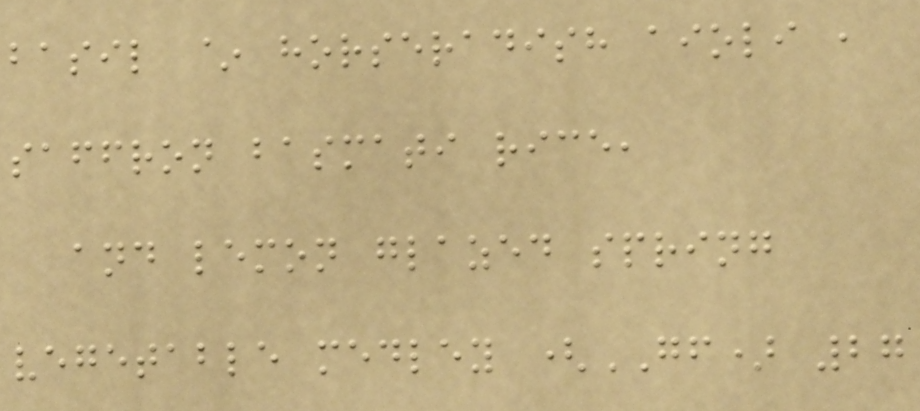basil ~ horseradish aioli ,
saffron basmati rice,
and lemon glazed spring
vegetable medley (GF) 27
